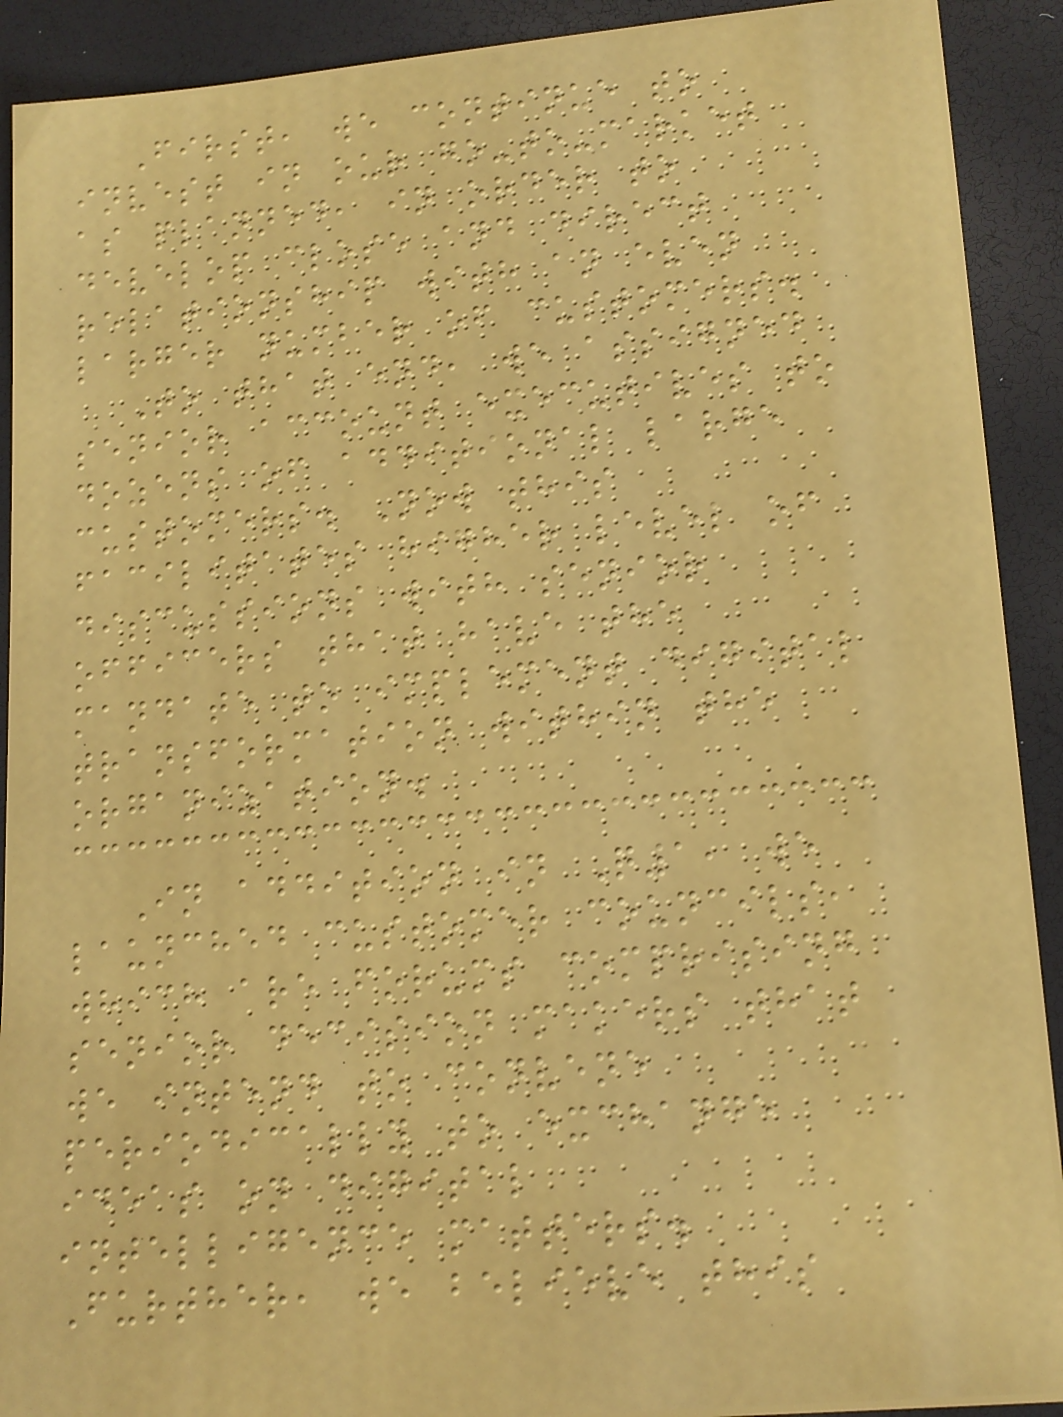First, we continue to
invest in our go-to-market
as planned, in order to
develop close and direct
relationship with an even
larger number of customers.
To that end, we assigned
senior account executives to
dozens of additional large
customers. Now this
facilitates higher level of
discussions with senior
officers that have the
mandate to implement digital
transformation within the
organization.
In addition in Q1, we
launched customer councils,
which are forums comprising
senior decision makers that
we intend to convene
periodically to exchange
ideas on digital
intelligence matters.
Further, we believe this
